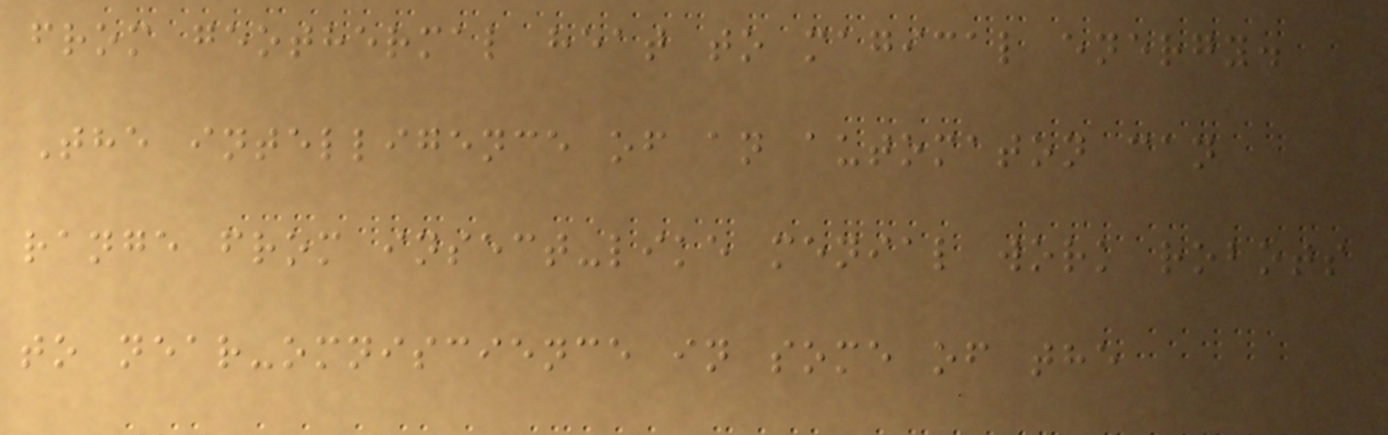from geothermal heat to magical energy.
The intelligence of an automaton can
range from insect-like menial work robots
to near-omniscience in some of the
